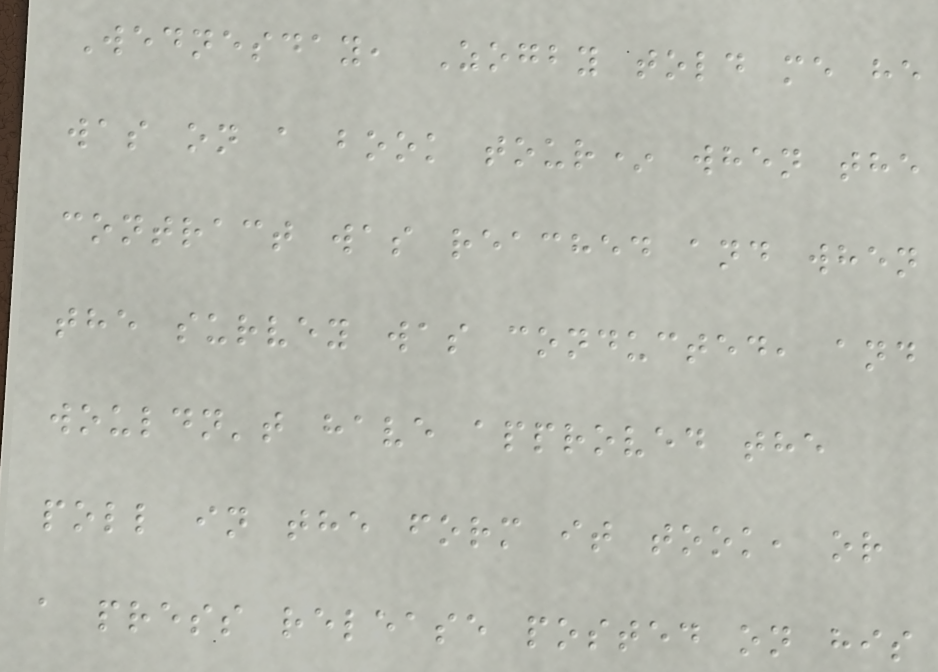Wednesday, Zogby told me he
was on a book tour* when the
contract was reached and when
the survey was conducted, and
wouldn't have approved the
poll in the form it took, or
a press release posted on his
